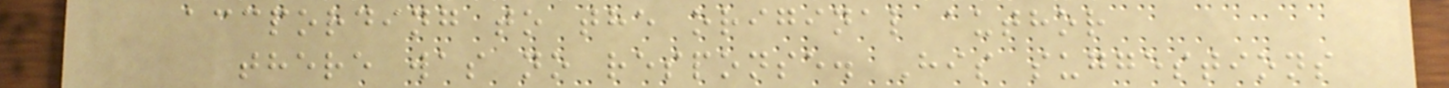accpording to the original author
there was no response. His suggestions
